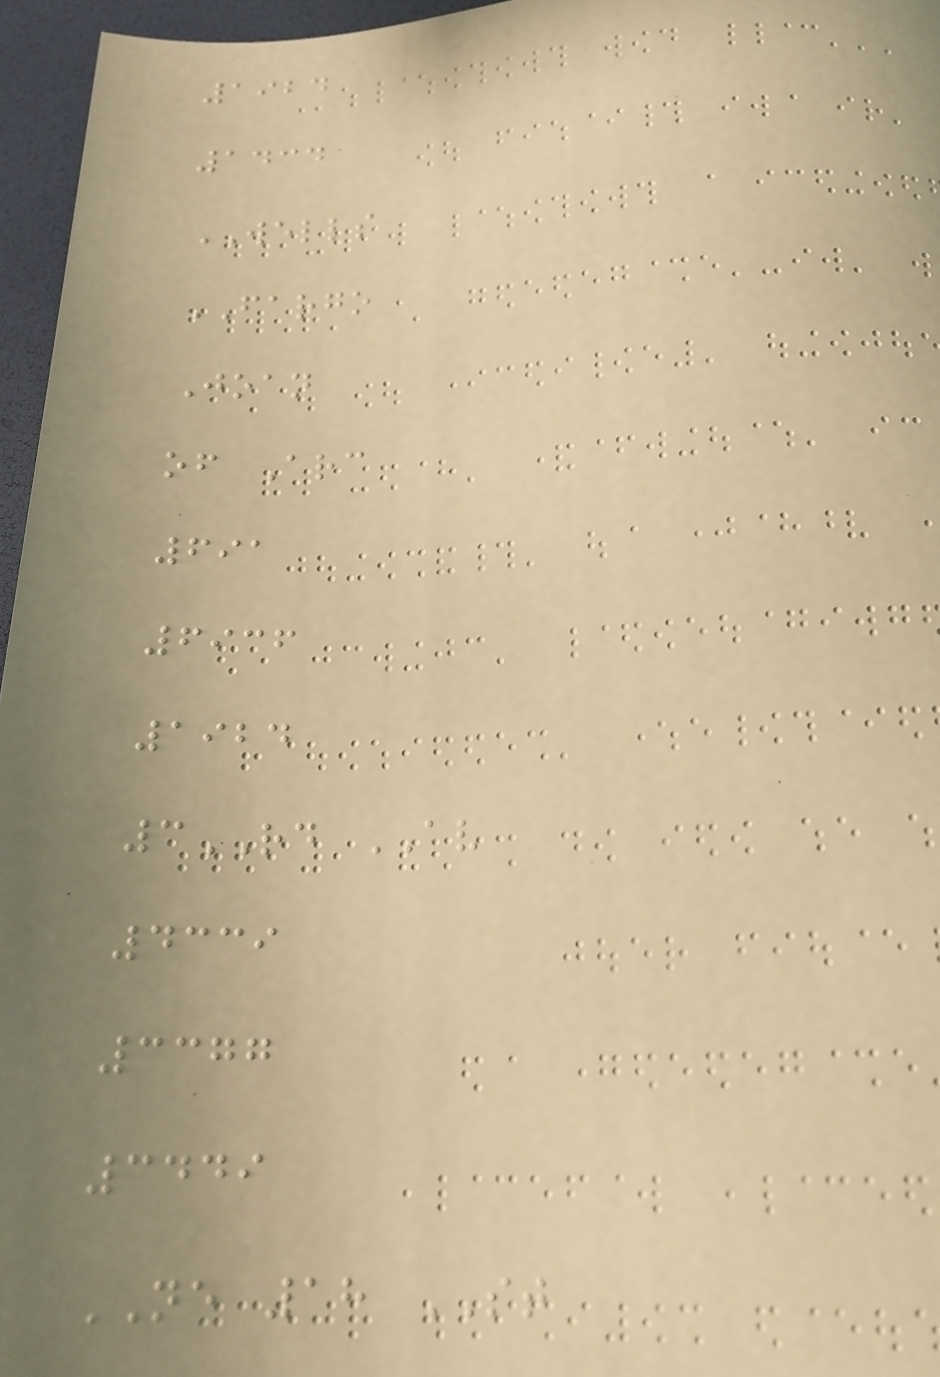1924
1434
WELLS
FARGO
Joan
of Arc
691
6936
1924
3RD AV
4339
3377
3449
NE 18 ST
